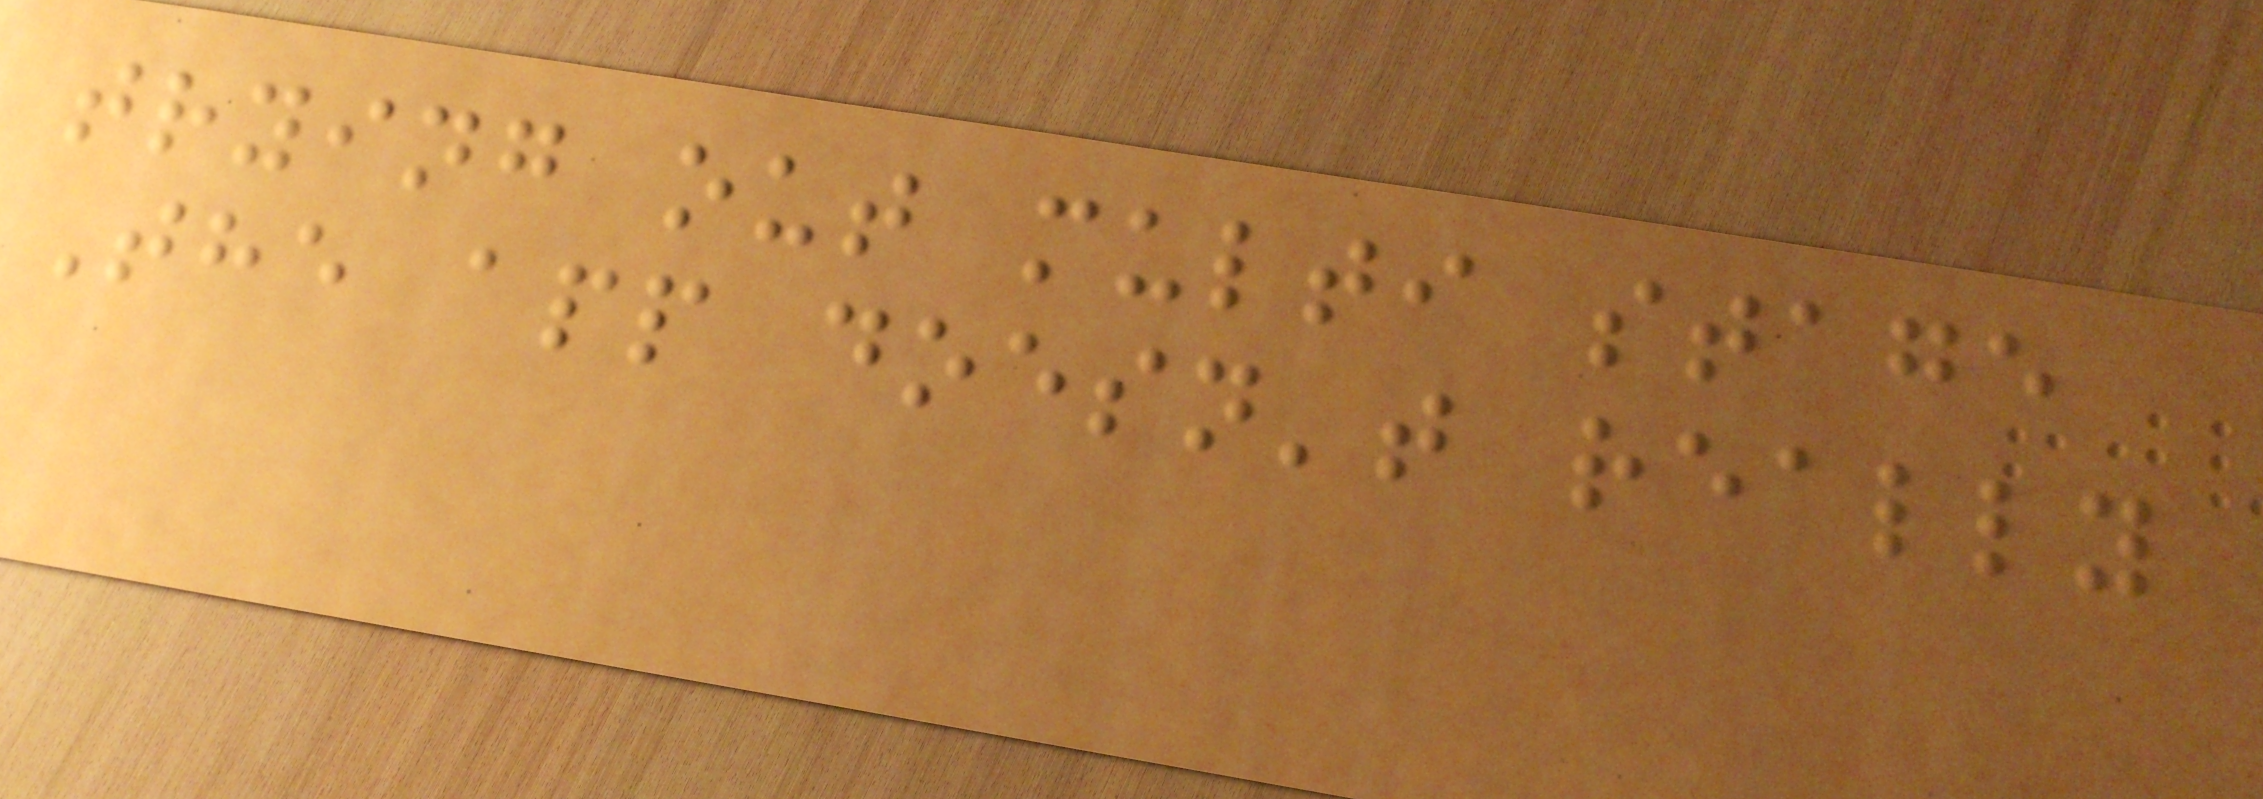trying out multi stage
The app doesn't really
